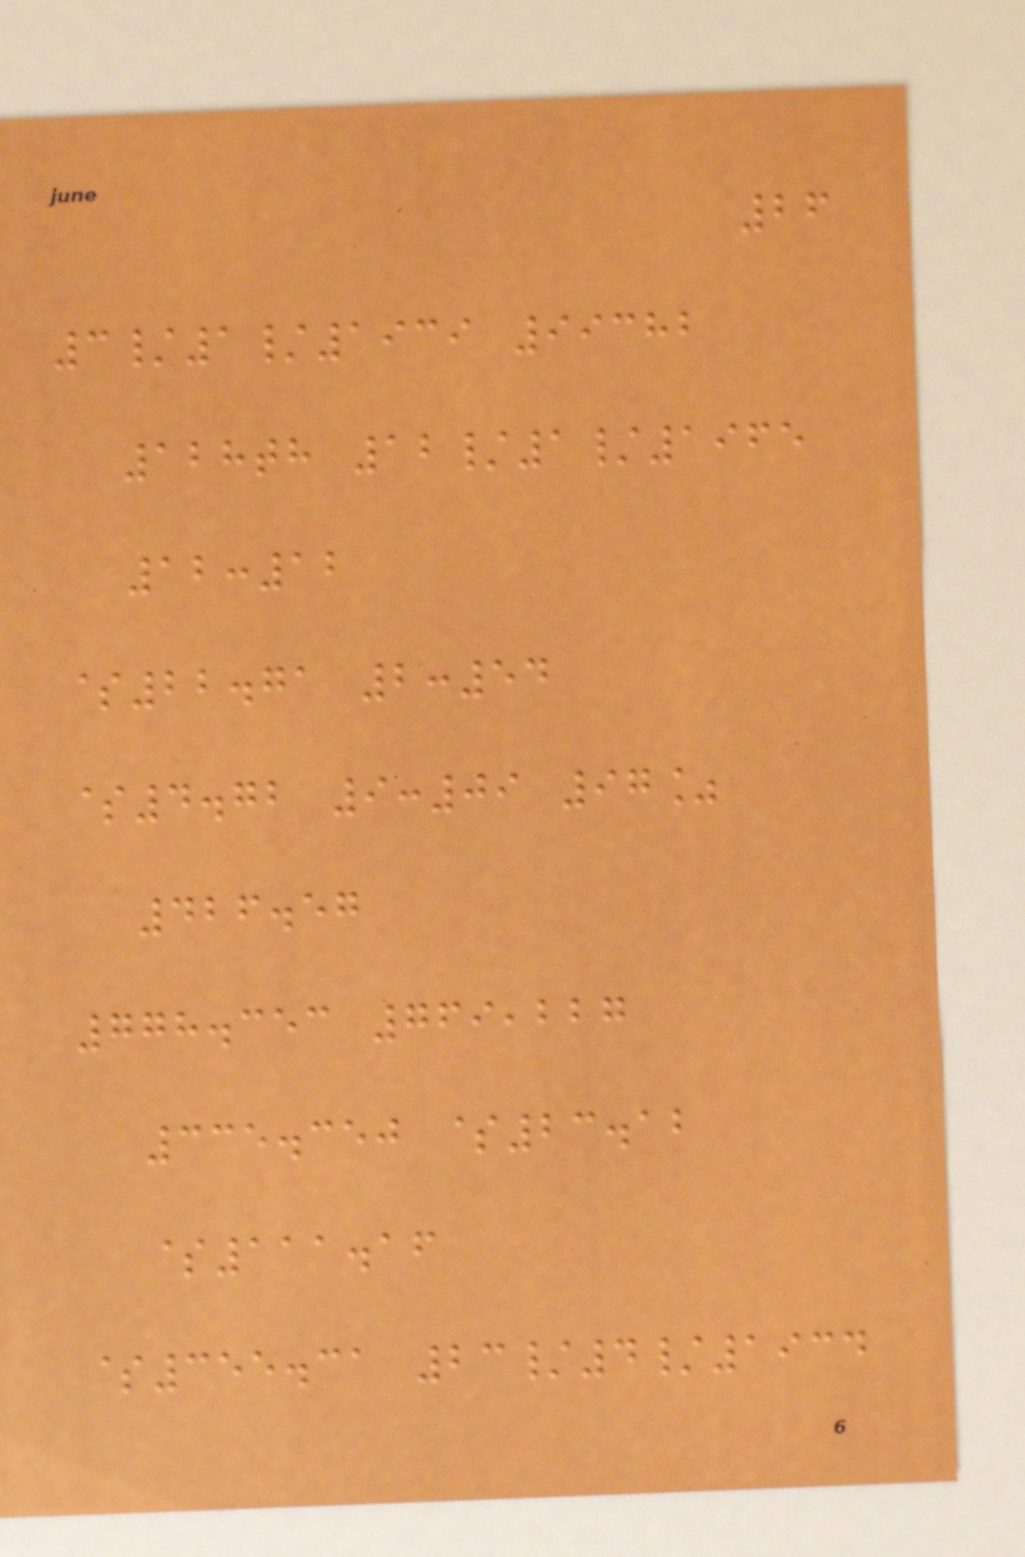26
3/1/1939 99382
128th 12/1/1965
12:12
$22.71 2:54
$4.72 9:09 97%
426.57
778.353 769,227
335.350 $23.12
$111.16
$355.31 23/4/1934
